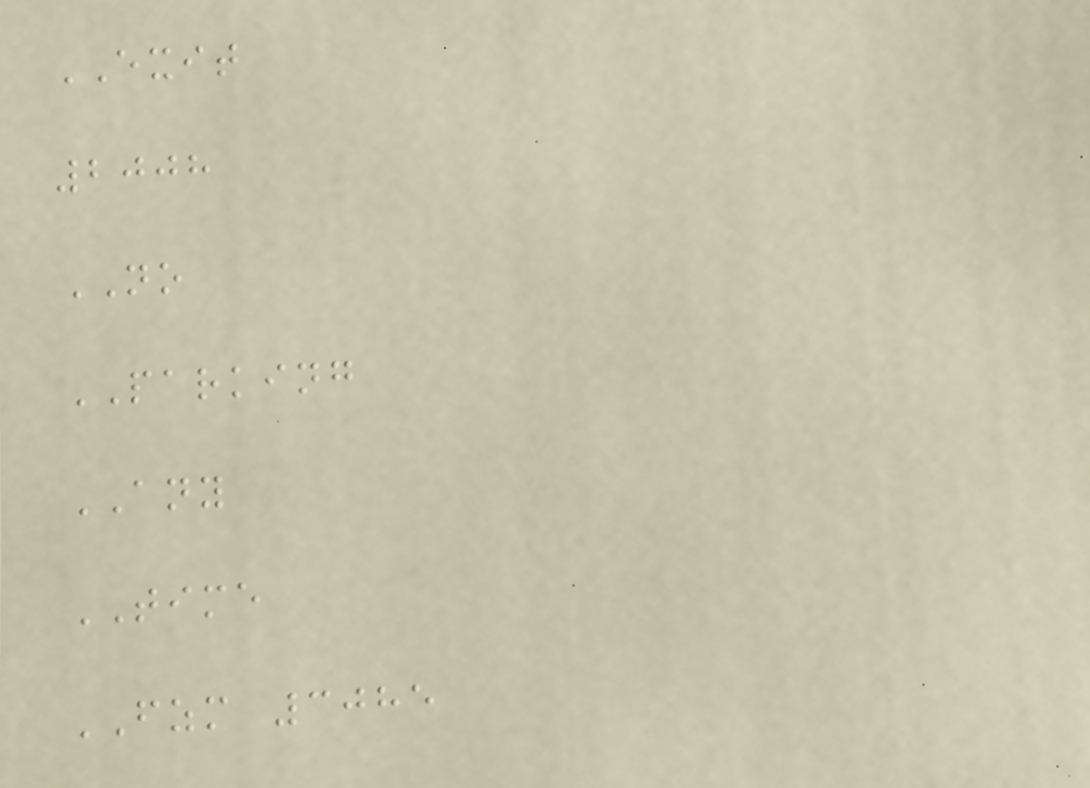EXIT
2008
NO
PARKING
ANY
TIME
FZM 3085
